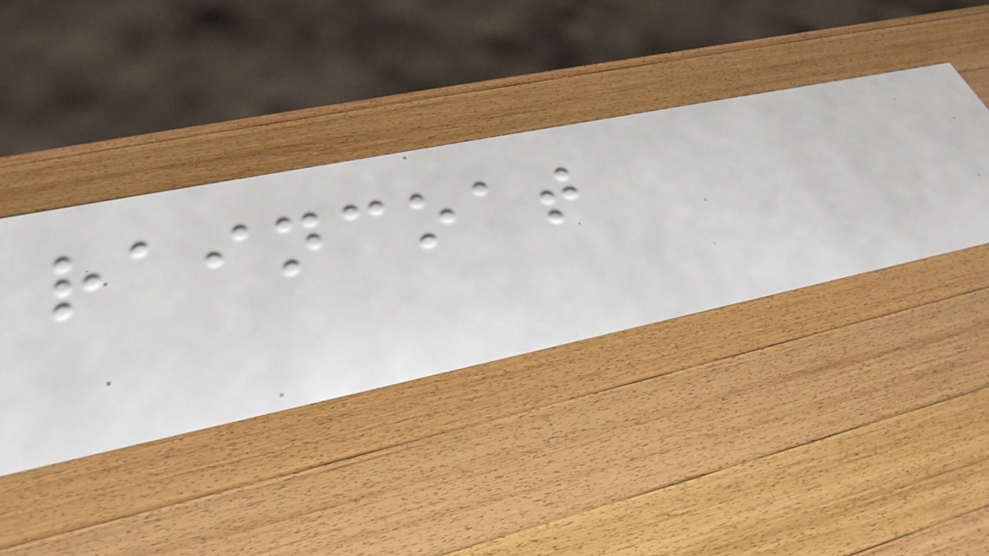raincoat
